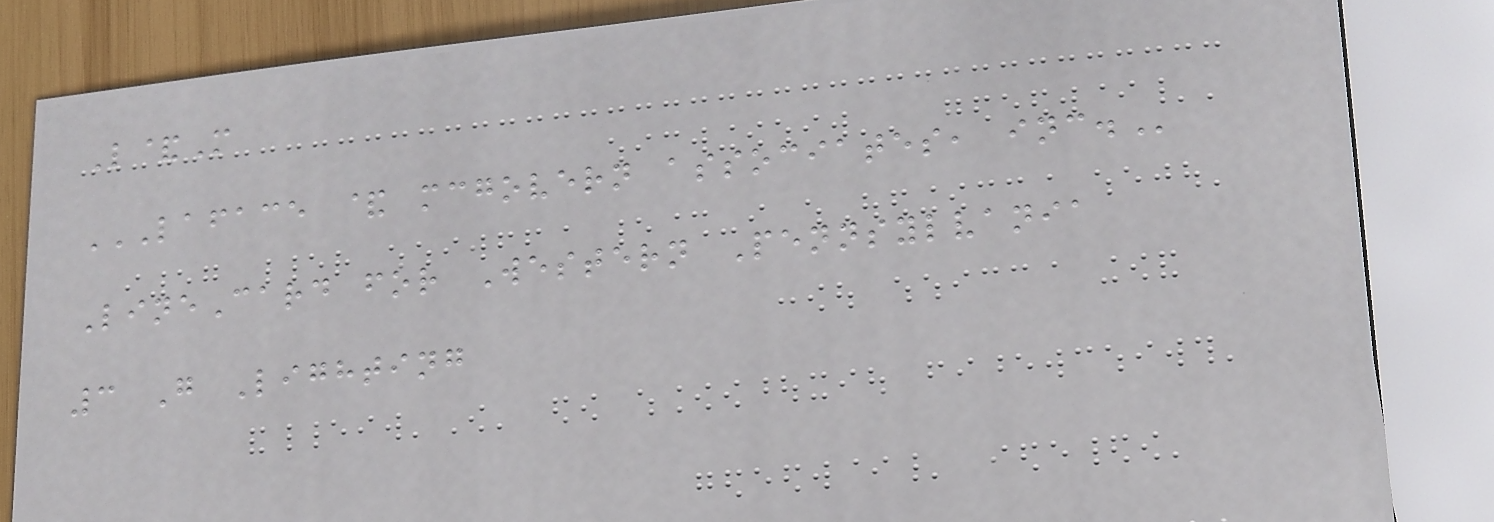L&M
LAFACE & MCGOVERN ASSOCIATES, INC.
LineCard for Western Pennsylvania
3 G Lighting
